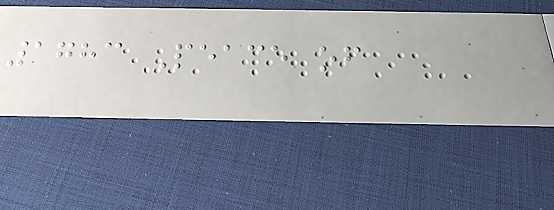1783 Peace of
